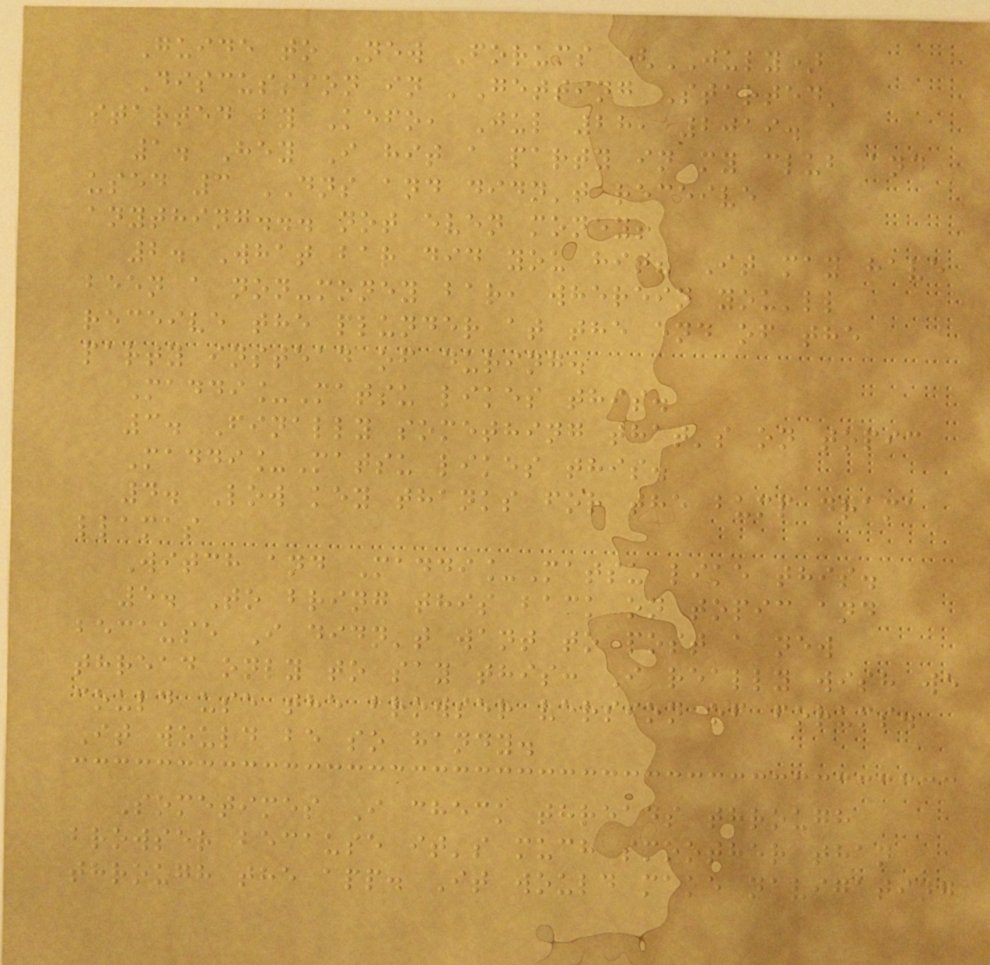Guide to New Forums (JULY)
Discussion in 'Getting Started'
started by Kefo, Jul 28, 2019.
1. Hey I hit a party in my club and
used 3 DNS and didn't receive
anything... not even money!
2. What bar did you hit? It may have
been a non-money bar, wherein you'll
receive the plunder at the end of the
party instead of during.
Maddi_Matsu likes this.
3. Finally something that's on topic
Maddi_Matsu likes this.
4. Low key thanks for the bump drama
llamas
Witch and Maddi_Matsu like this.
5. To bring this back on topic and
because I didn't want to post a new
thread only to say this: I really wish we
could use the browser version of forums.
It would be so handy.
Sometimes I check threads through
browser because it's much smoother than
through the app. It would make navigating
